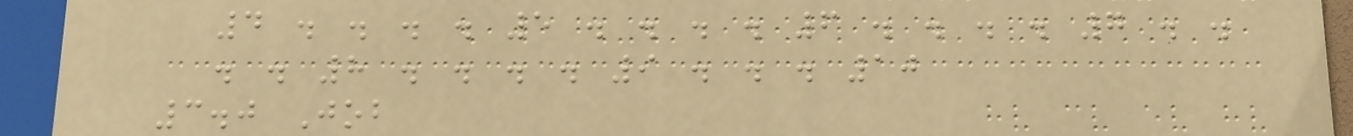4 . . . . 5 . . . . 6 . . . . 7 . .
. . 8 . . . . 9 . . . 10
3.0 Job
